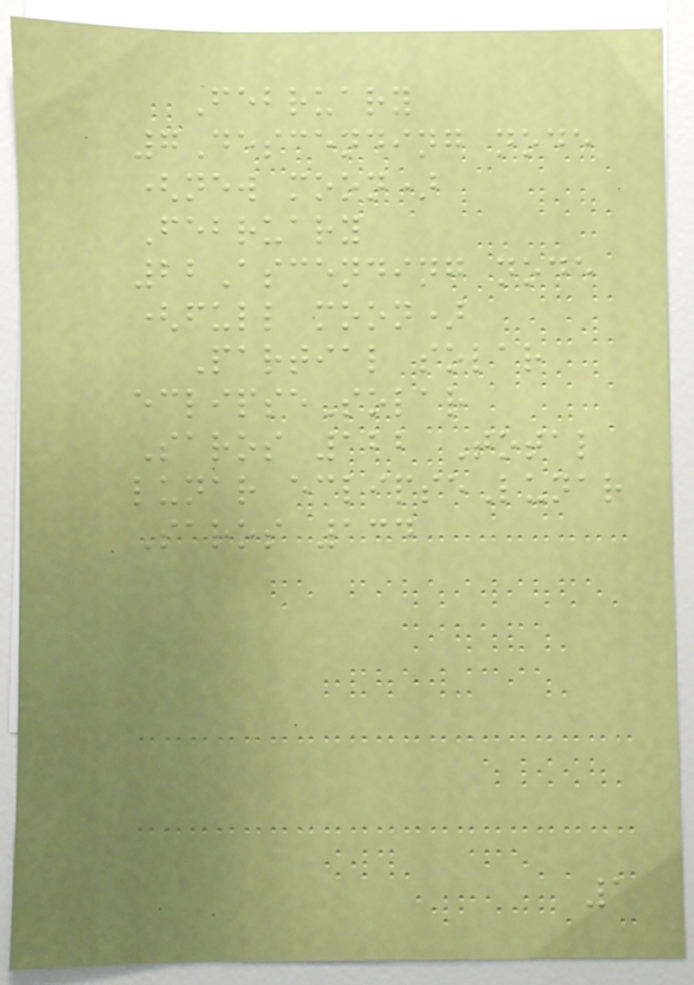February
7Descending node
(new moon)
February
22Ascending node
(full moon)
Partial solar
eclipseSolar
Saros 122 Total
lunar eclipseLunar
Saros 134
1
